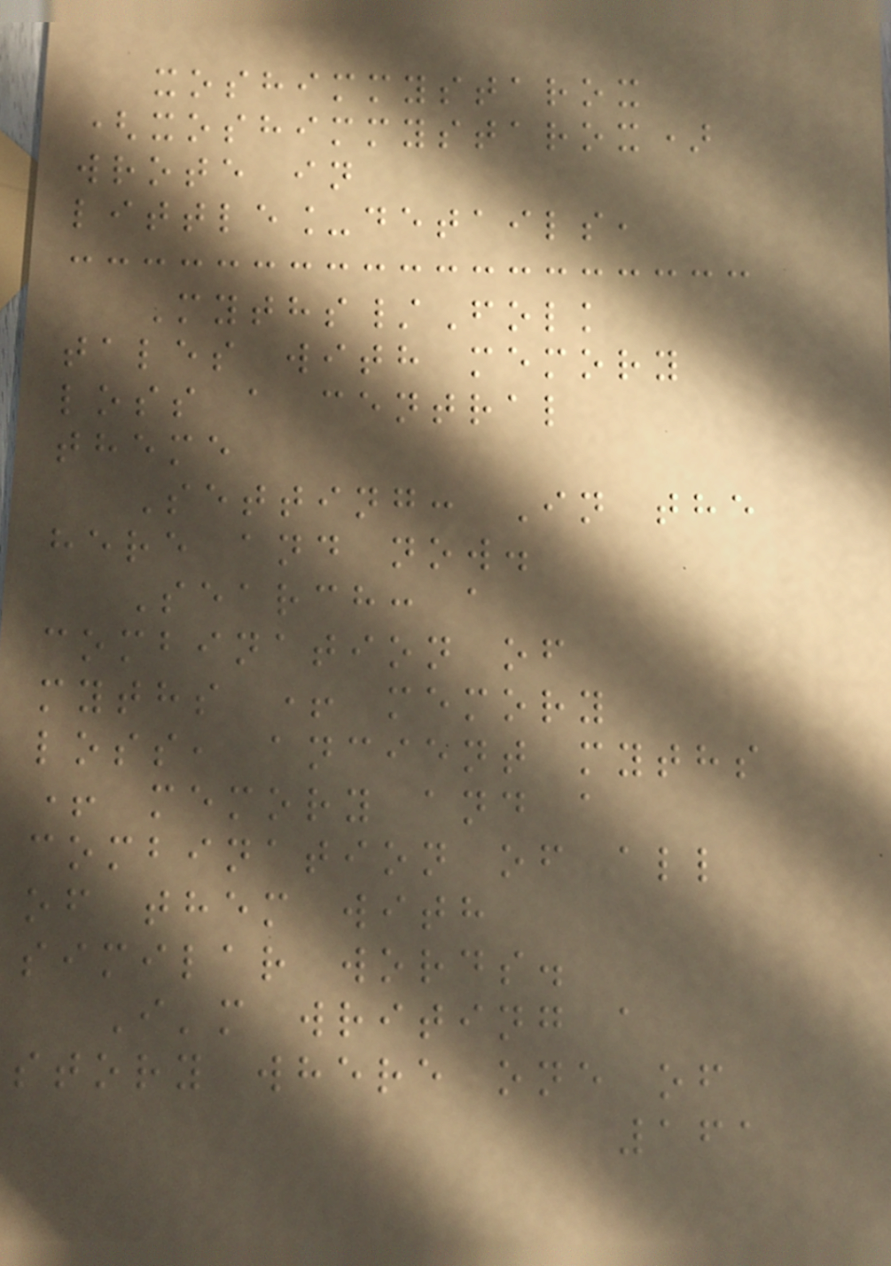xoshimmystarox
(xoshimmystarox)
wrote in
little_details,
Myths/Folk
tales with memory
loss a central
theme
Setting: In the
here and now.
Search: a
combination of
myths + memory
loss, ancient myths
+ memory and a
combination of all
of them with
similar words.
I'm writing a
story where one of
161
